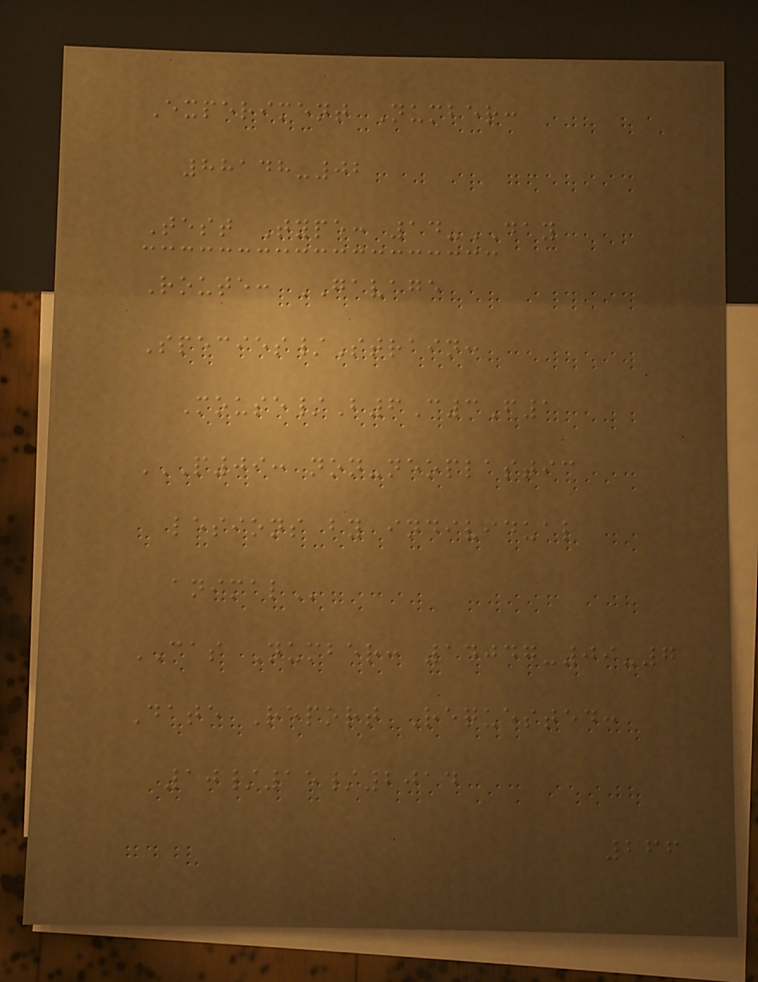Experiment Number:
88148-02
Test Type: 14-DAY
Route: GAVAGE
Species/Strain:
Mouse/B6C3F1
P09: NON-NEOPLASTIC
LESIONS BY INDIVIDUAL
ANIMAL
CAS Number: 14047-09-7
Date Report Requested:
10/15/2014
266
